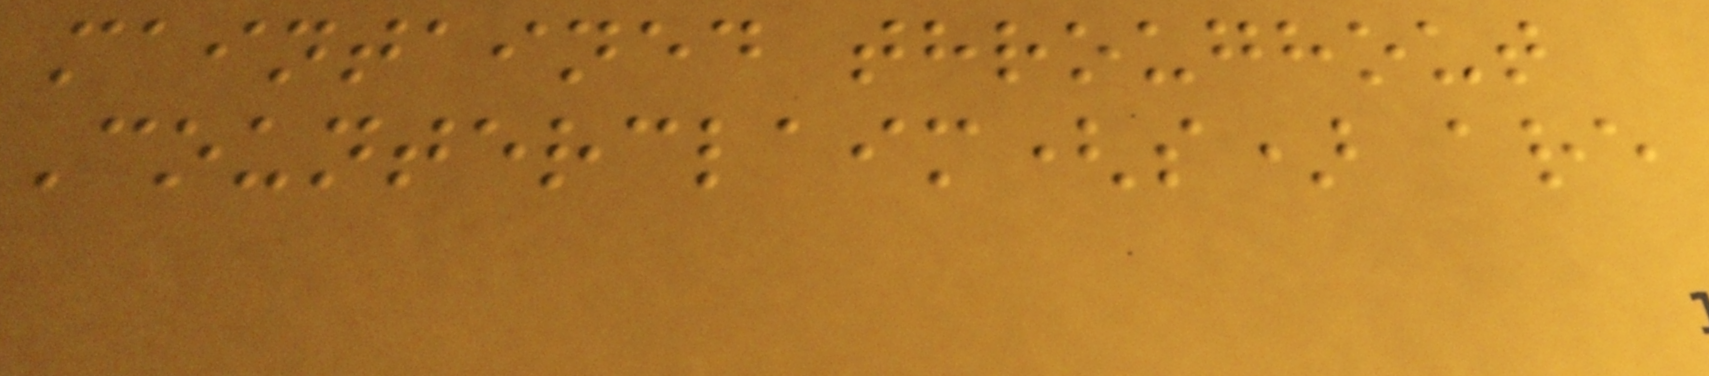maintained throughout
Counterclaim(s) are
